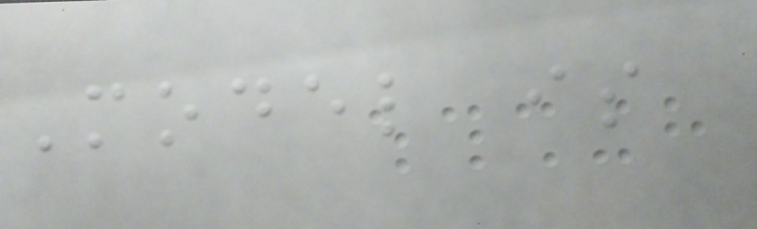Model is
